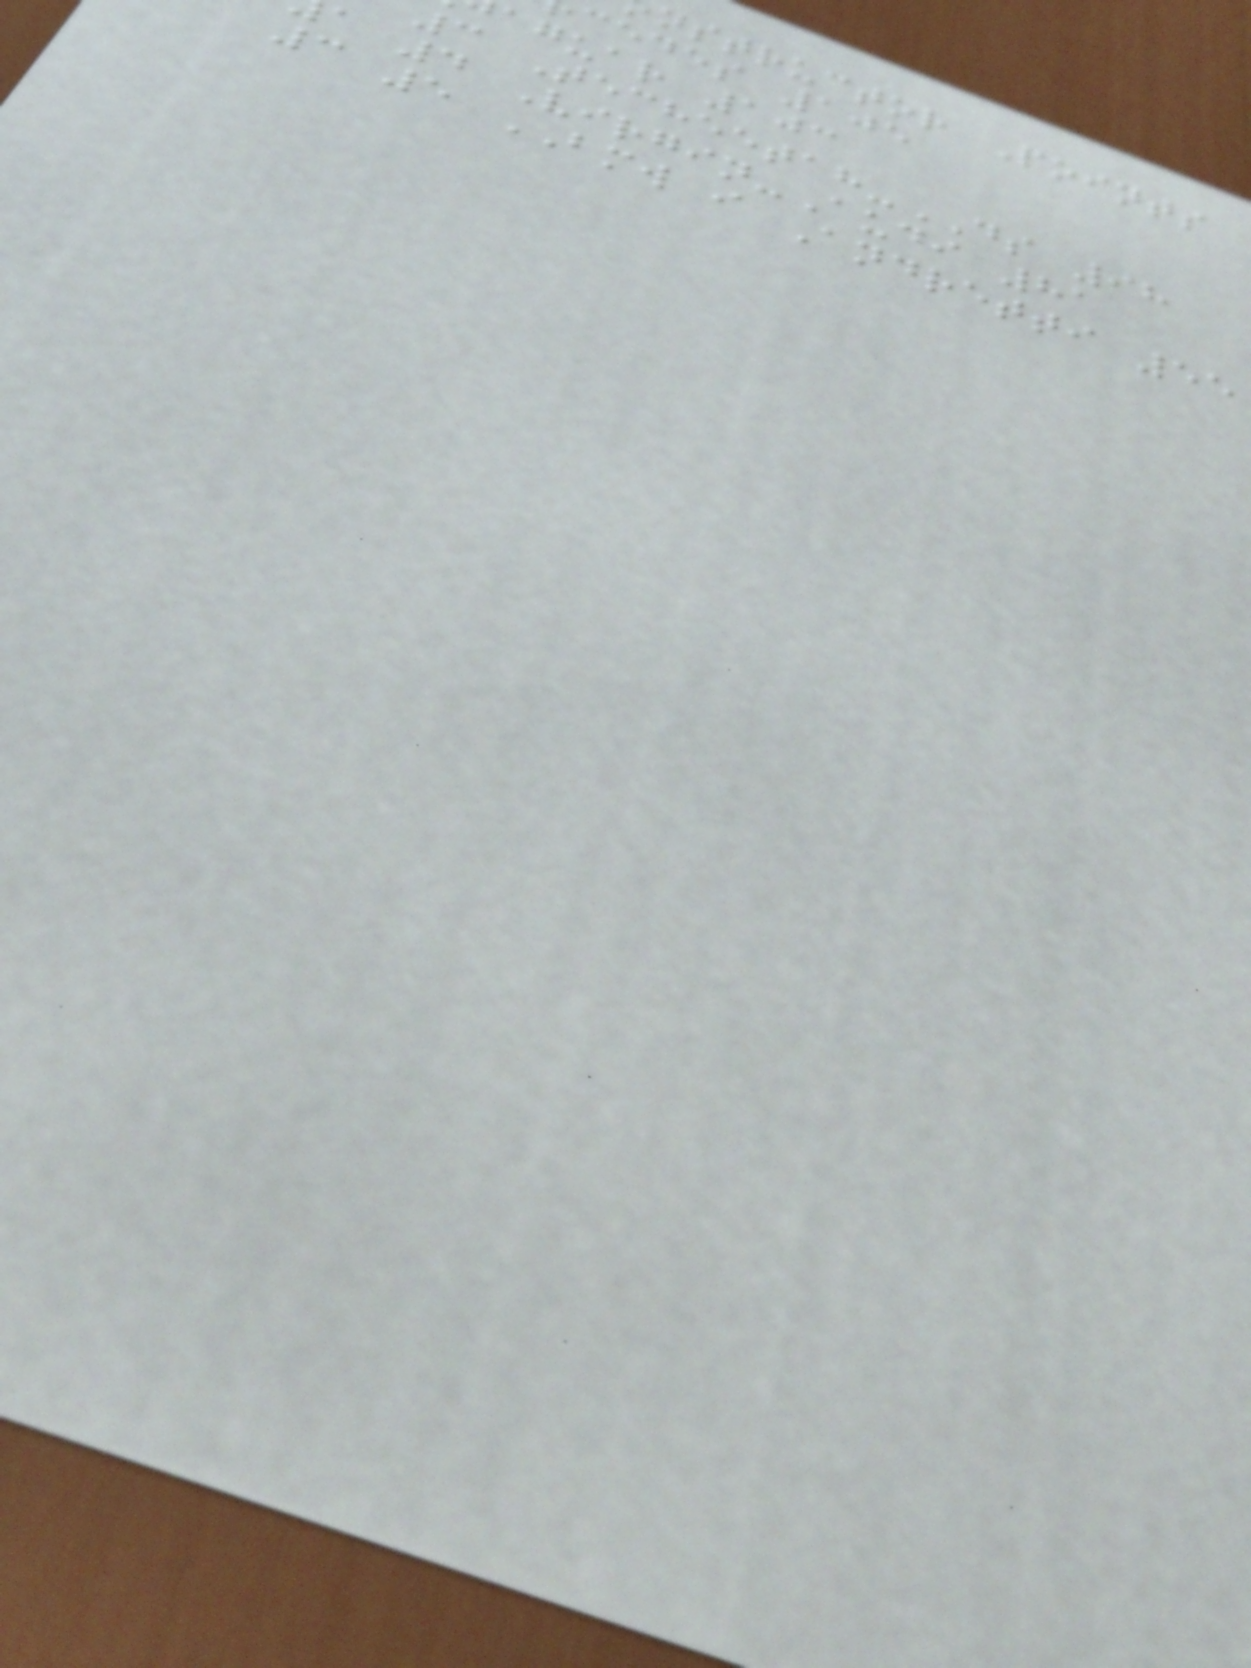nstructor Points
cedes 105
aguar 103
3 Techeetah-DS 98
a 4 Virgin-Audi 81
3 5 BMW i Andretti 55
